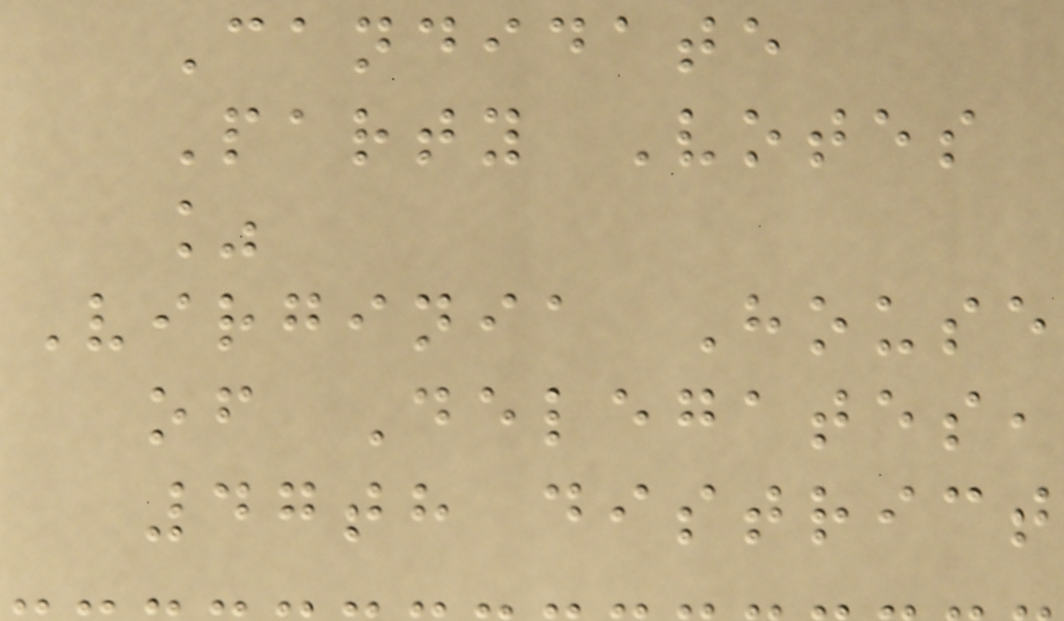Candidate
Party Votes
%
Virginia House
of Delegates,
47th district
